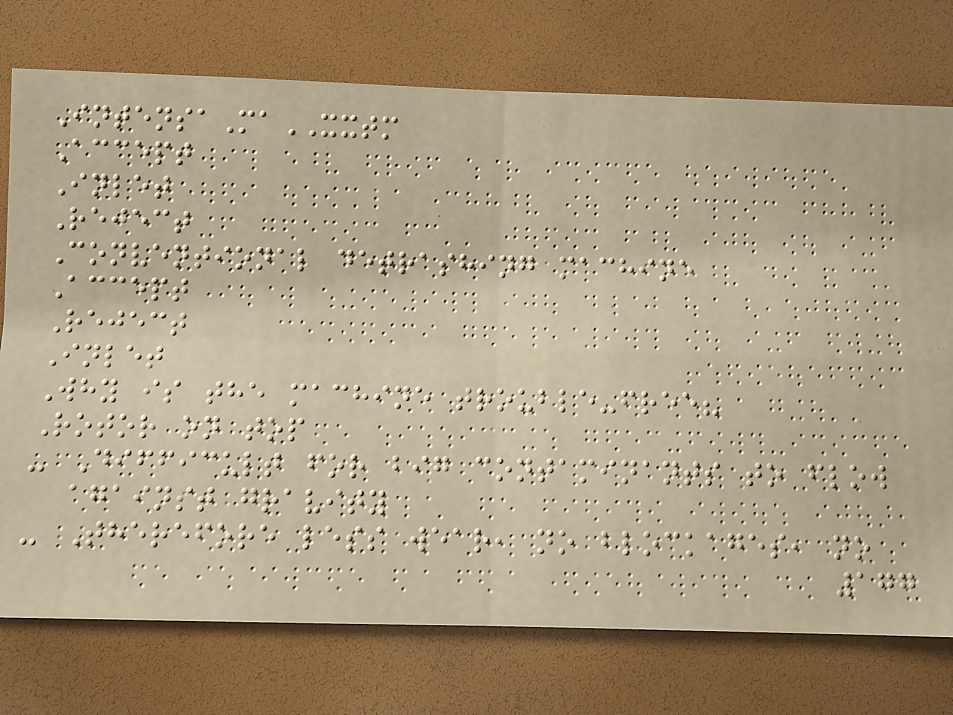IntensaMaXXTM
Accept
Inlet
Reject
Conventional detrashing machine
Accept
Reject
Inlet
Why is the machine trouble-free?
Rotor on top
- Difficult for big contaminants to flow
against gravity
- Therefore less wear, no blockages, no
177
